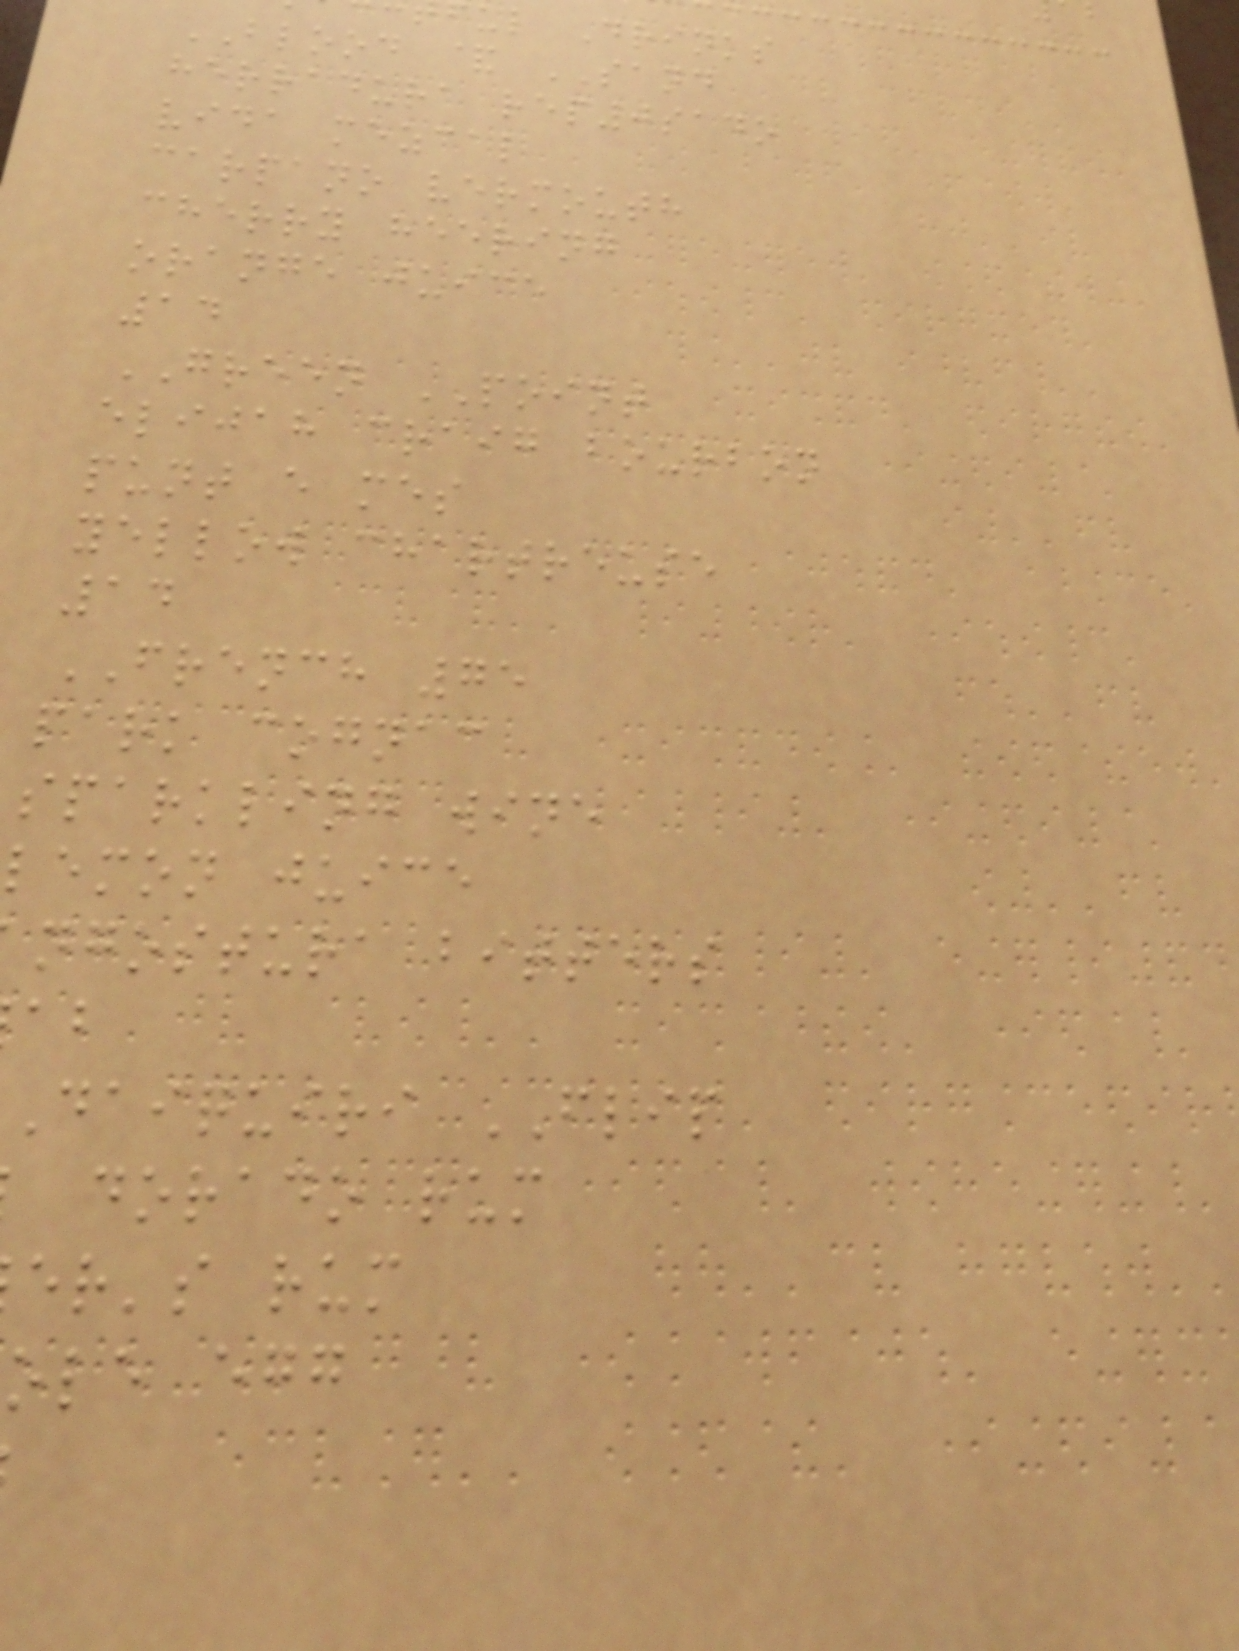ul Drinks
BLOOD & SAND
herradura rep0sado
vida mezcal
carpano vermouth
cherry heering
orange juice
14
GREEN POINT
elijah craig bourbon
punt e mes
yellow chartreuse
14
FRENCH 75
park cognac
sparkling wine
lemon juice
ngostura bitters
daiquiri FLIP
dorado rum
er's rum
ole egg
